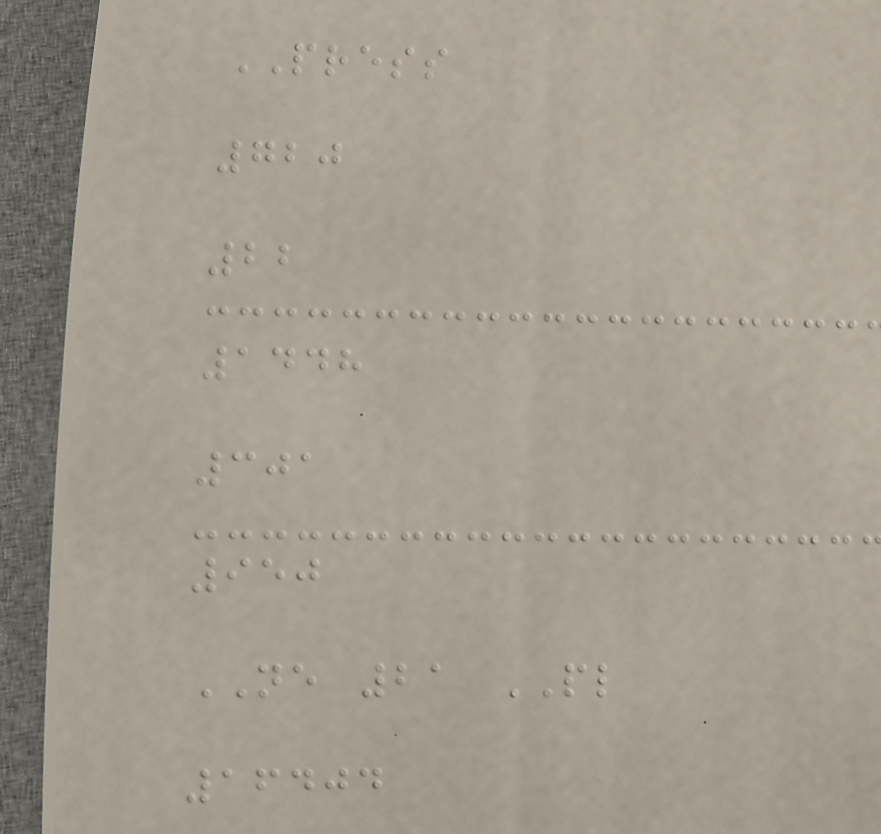PRESS
720
22
1448
301
950
NE 21 PL
16404
